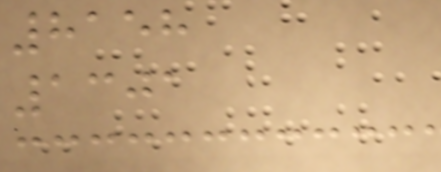8158
1301
